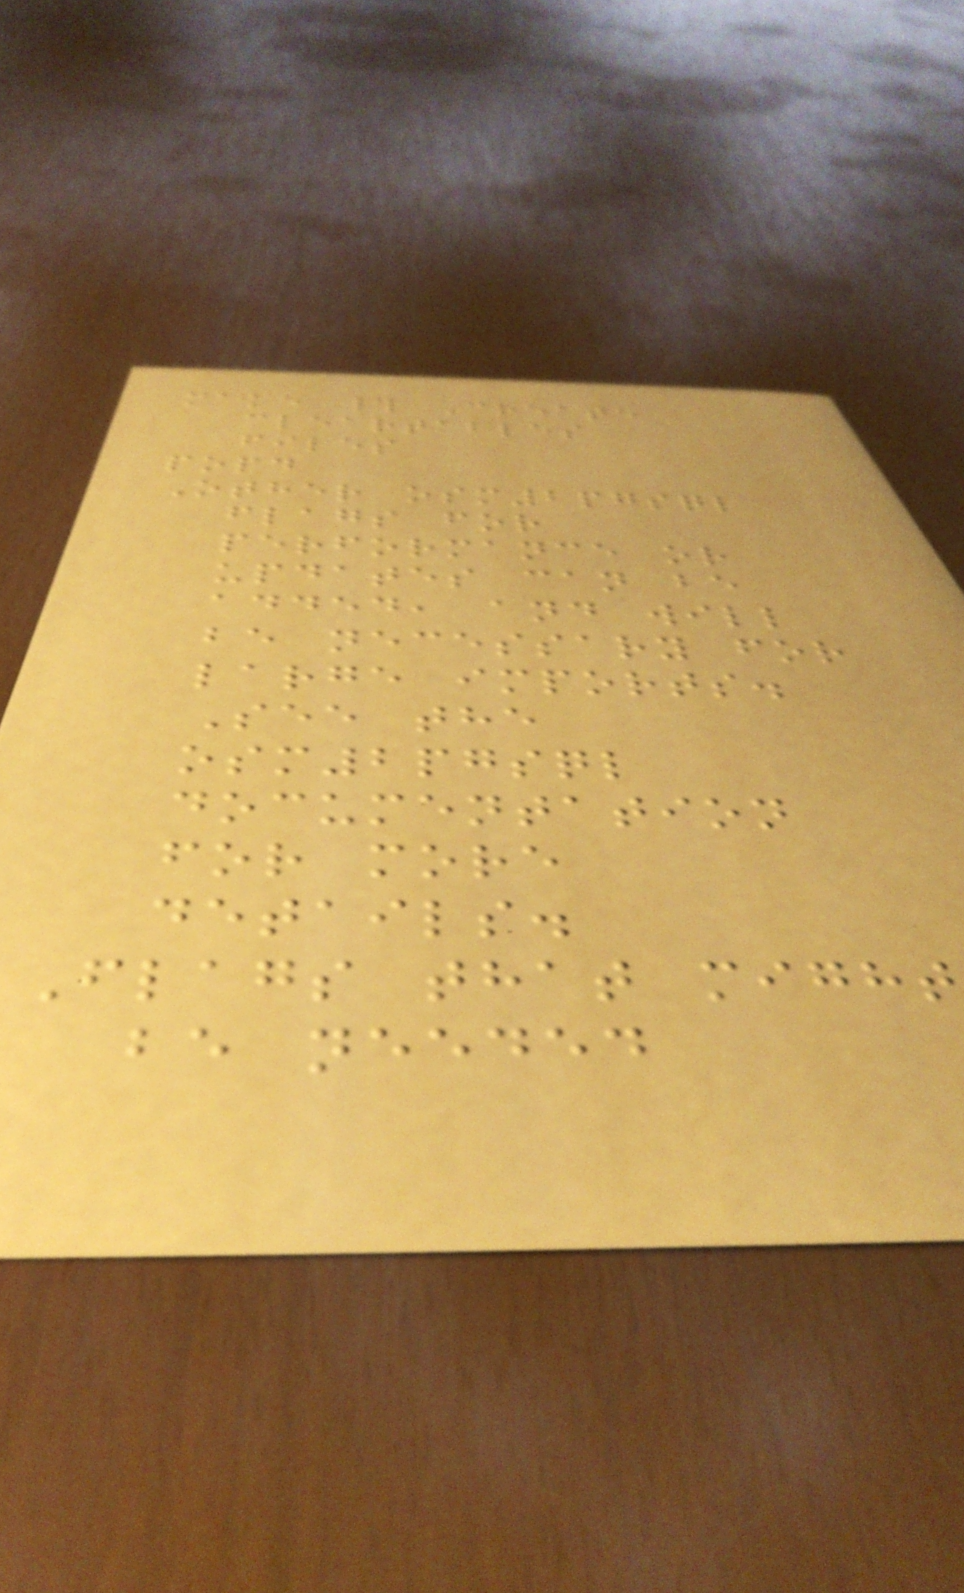make # Create
cleartables
files
popd
Other osm2pgsql
flags for
performance or
updates can be
added, and will
be necessary for
large imports.
See the
osm2pgsql
documentation
for more
details.
Flags that might
be needed
